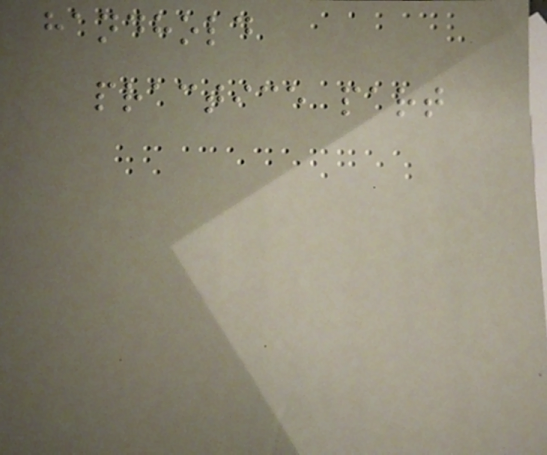handhold
practice part
